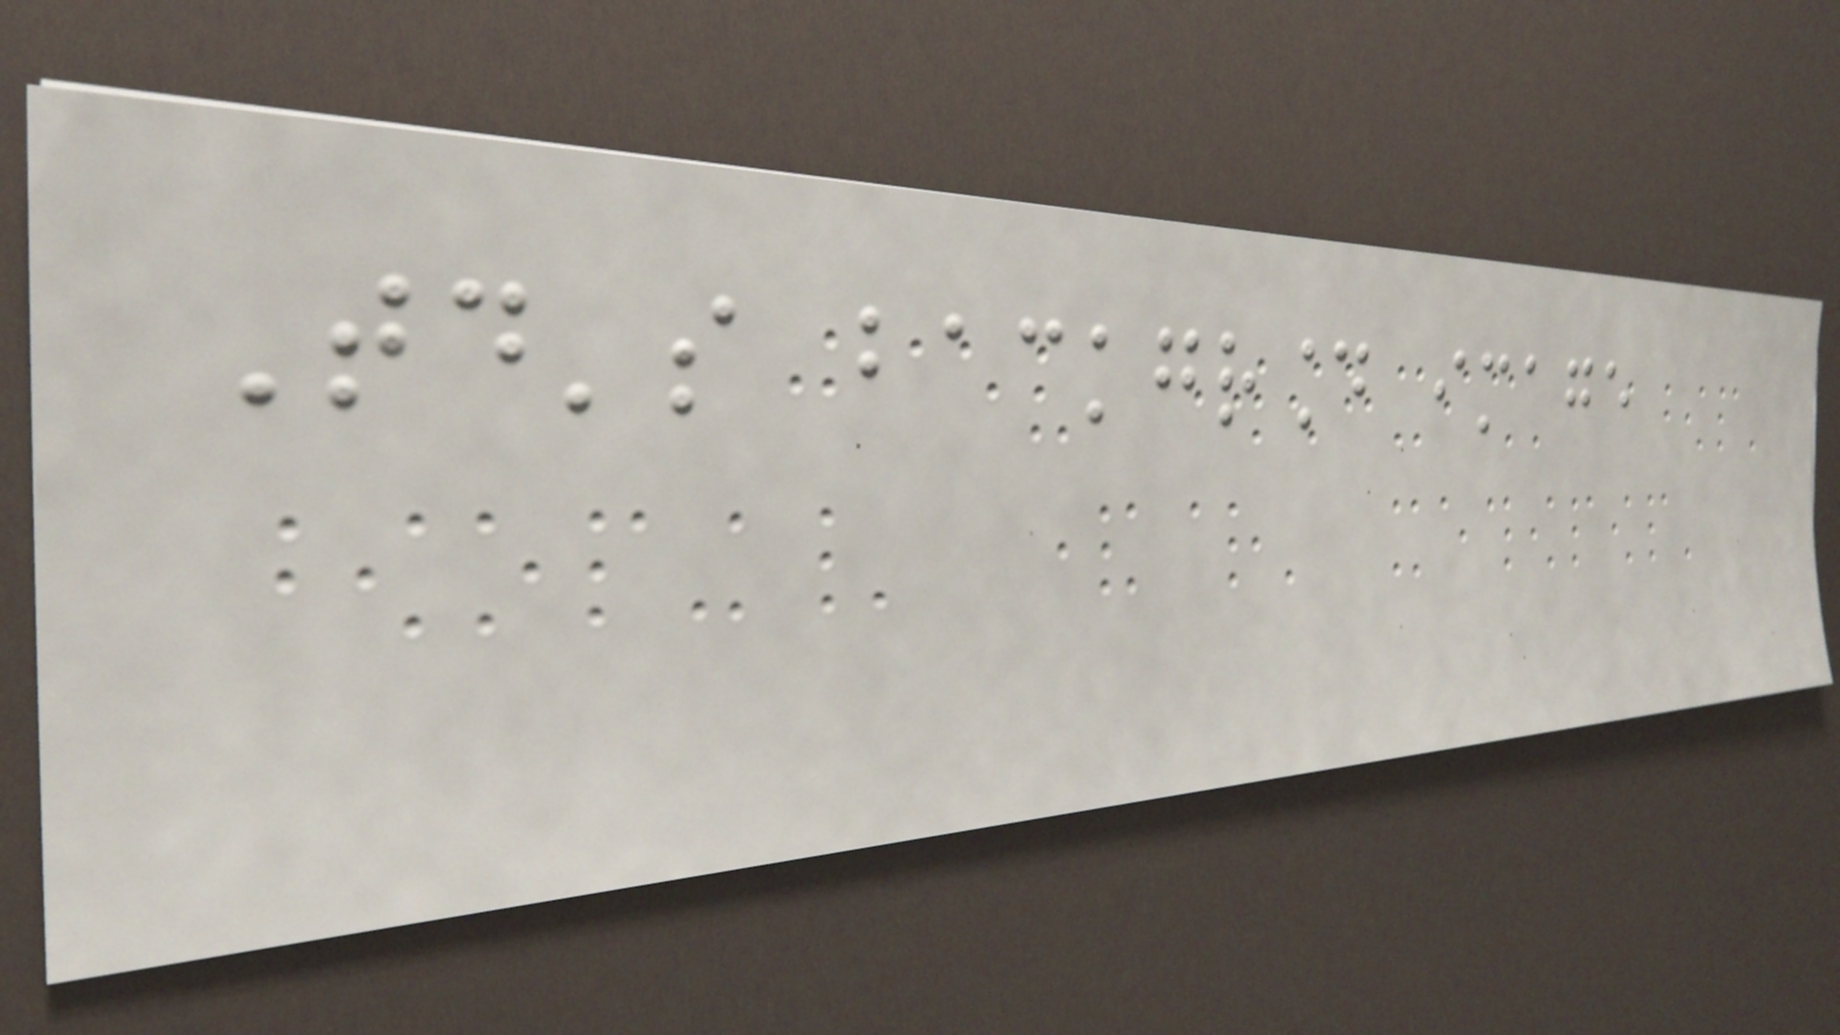Today's background image
